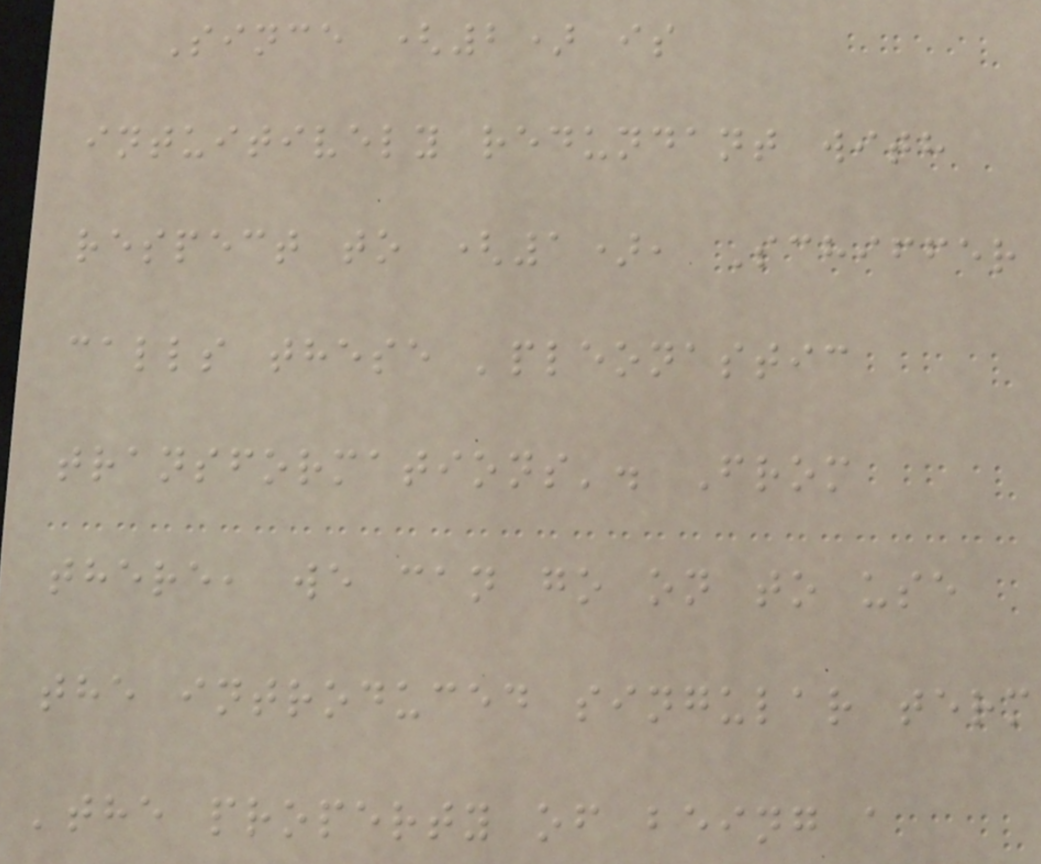Since (2) is
intuitively redundant with
respect to (1), Schiffer
calls these 'pleonastic
transformations'. From
there, we can go on to use
the introduced singular term
'the property of being a
